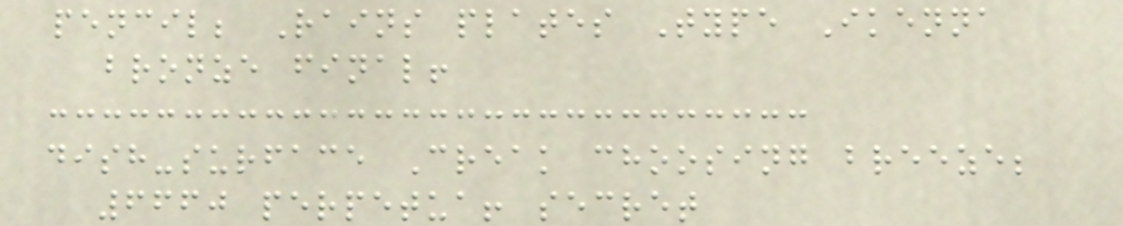pencil; Rains plates Type Ikenna
bronze final!
dish-surface Creak choosing breeze;
6660 perpetua! secret
